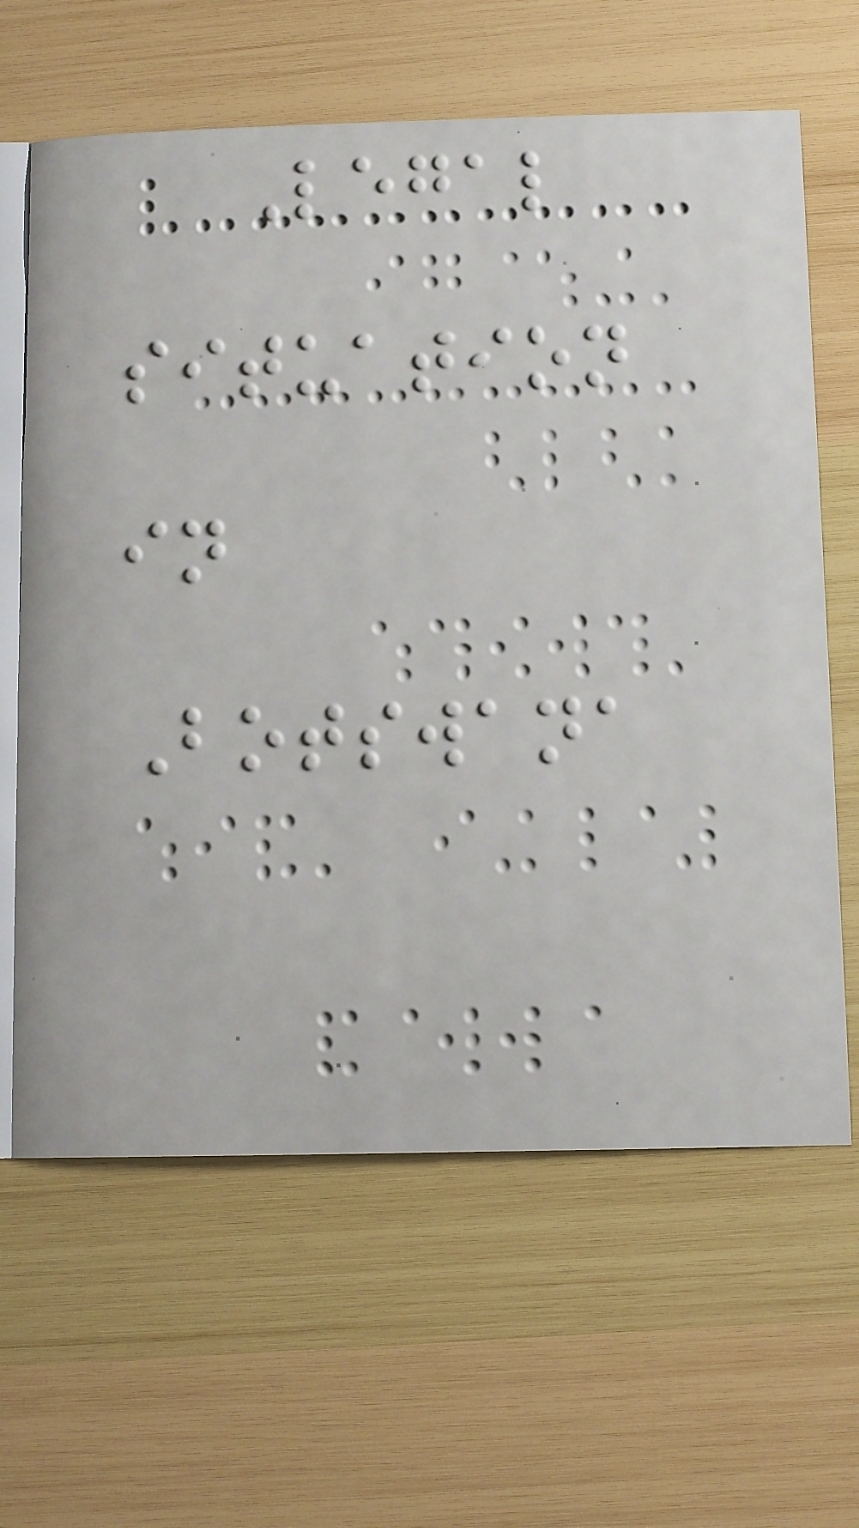Legal
situation
in
Botswana
